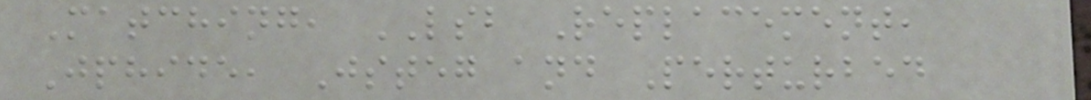Matching, LSB Replacement,
Jphide, Jsteg and Perturbed
